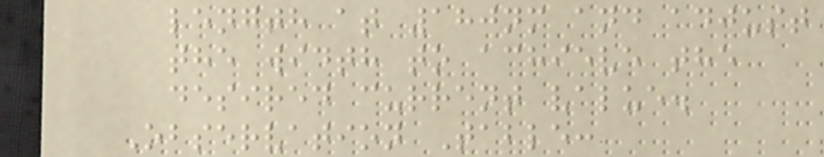length at 180nm and adjust
the width to achieve the
desired current value.
Observation Table:
